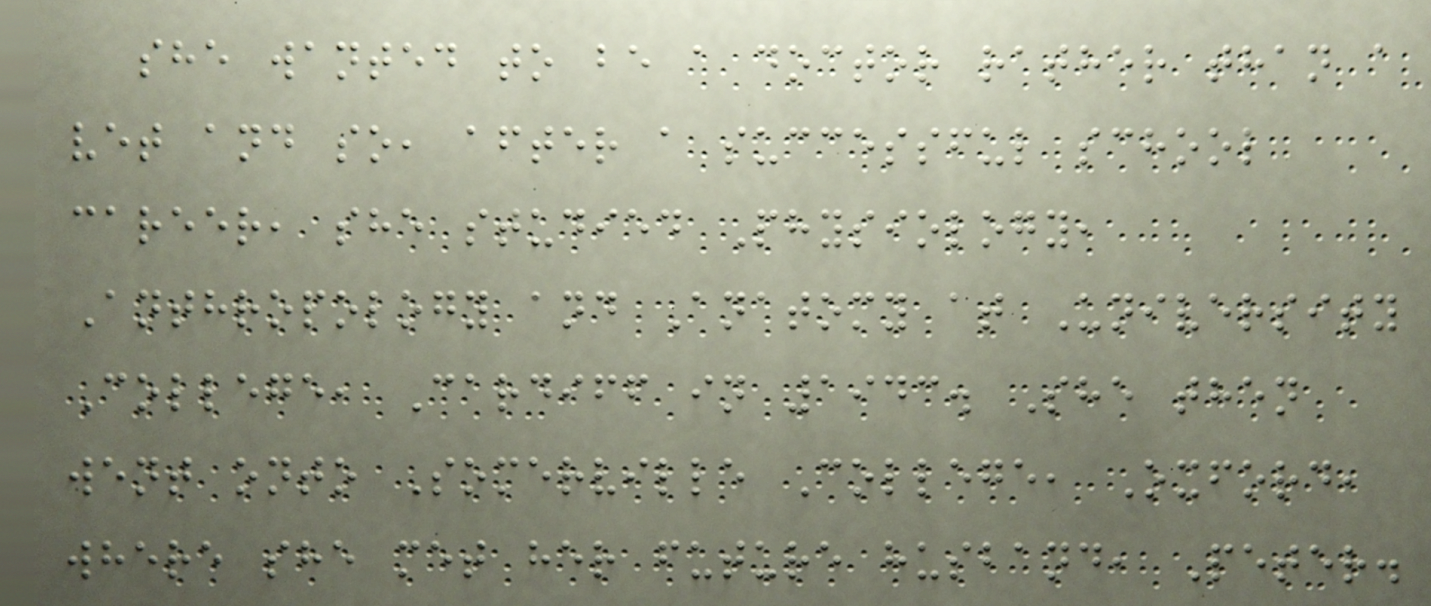she wanted to be a doctor rather than a
vet and so, after a successful school
career, she studied Physiology,
Anthropology and Anatomy at University
College, Cardiff in 1943. She then
went onto Somerville College, Oxford,
where she met her future husband, Peter.
